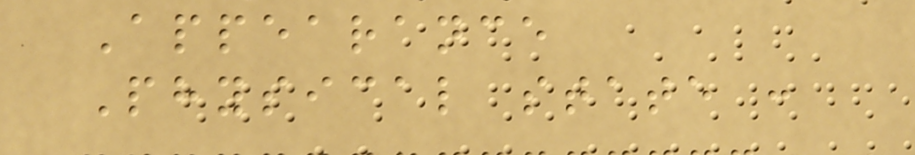Appearance
Physical state :
